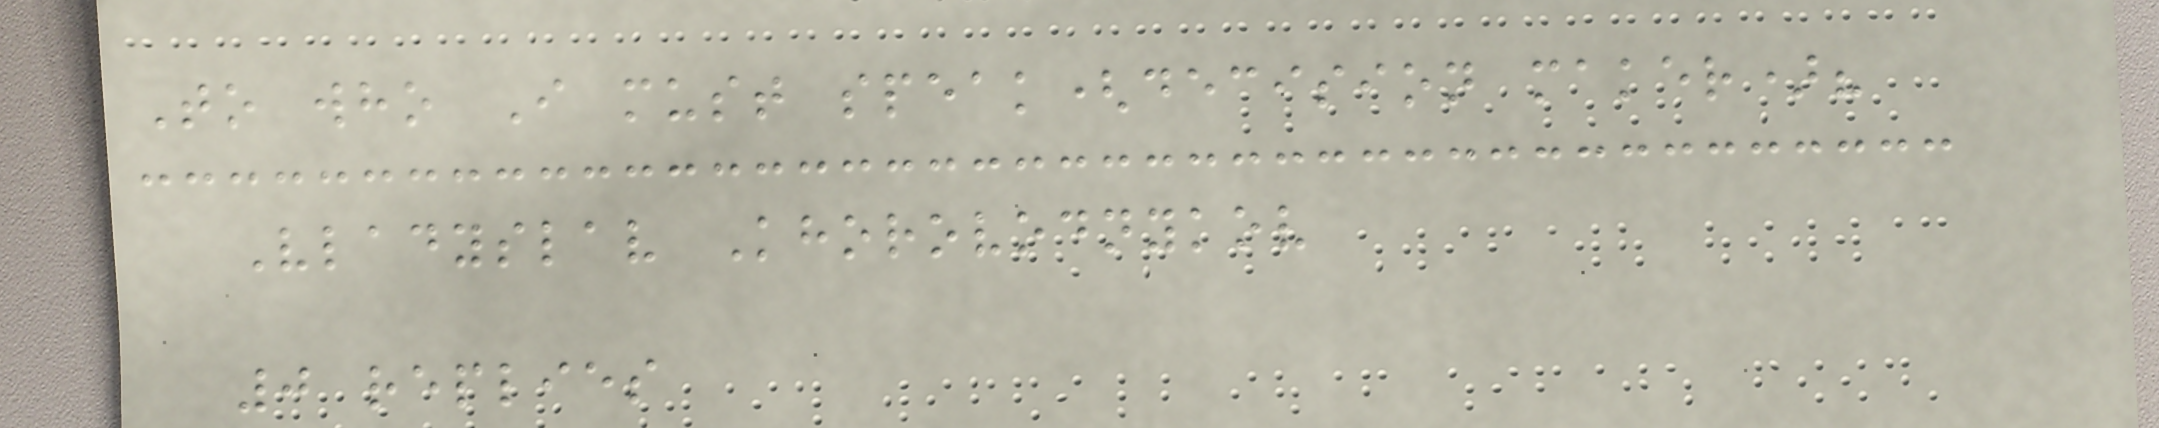To who I must speak(decision maker)?
Vladyslav Khorovodnykov
0 replies
